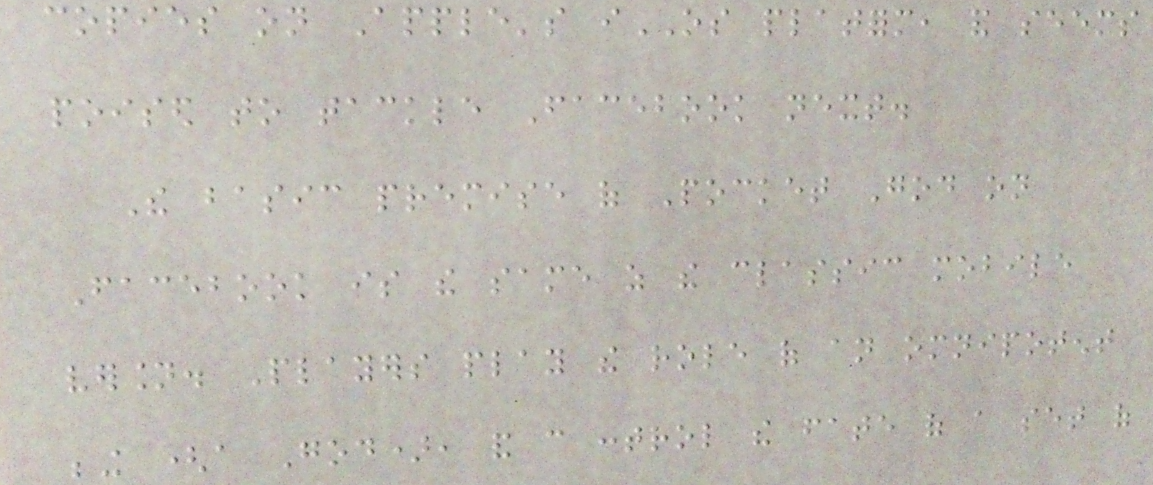copies on Apple's iOS platform, and seems
poised to tackle Facebook next.
The basic premise of Pocket God on
Facebook is the same as the classic mobile
version. Players play the role of an omnipotent
being (a God), and can control the fate of a set of
